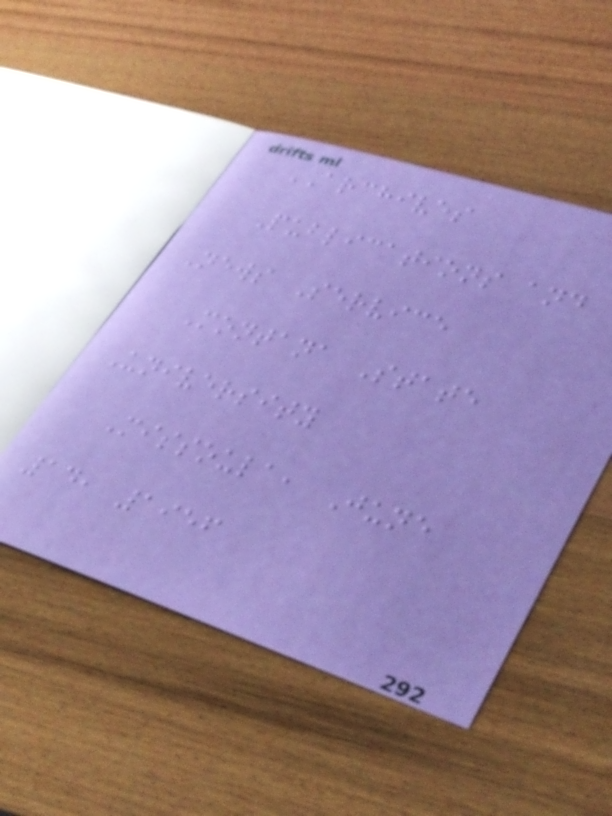ARCHIVES
Publications and
News Service
Montana State
University
Missoula, June
14, 1956
